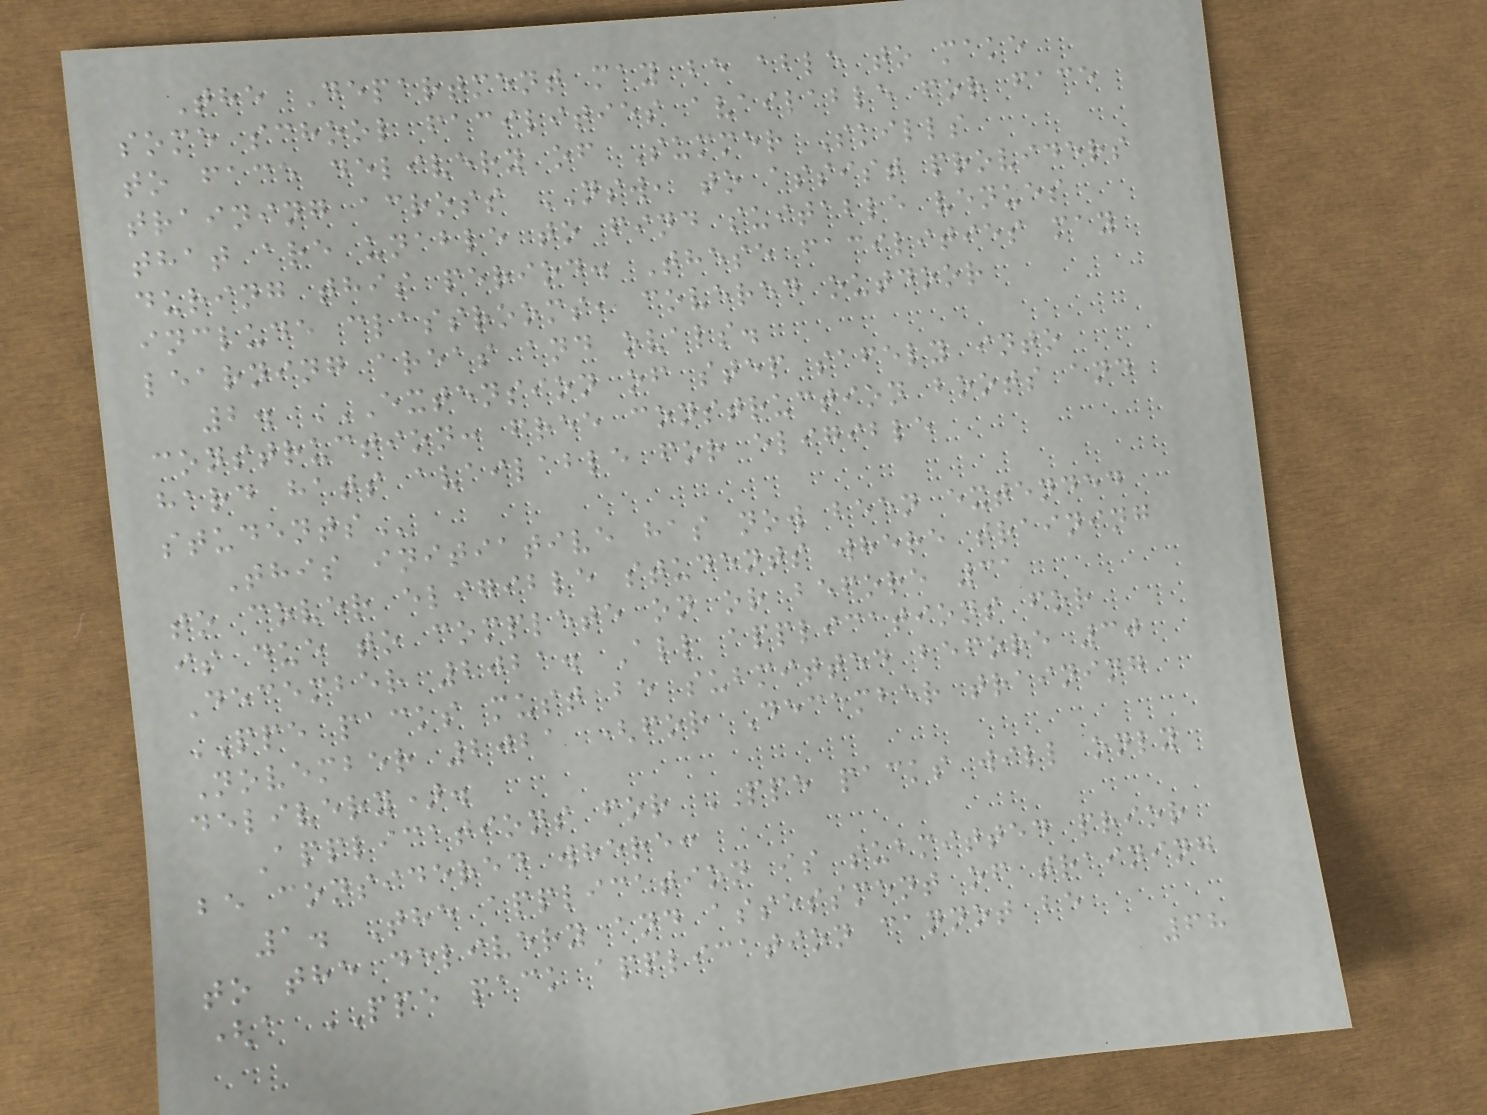The Department may be able to make
some school facilities available for face
to face delivery of Summer Skills
training across NSW, to assist providers
that are unable to find suitable venues
during this period. These facilities may
include classrooms, covered outdoor
learning areas and ovals.
2. EXTENSION OF STEP SAFELY INTO
CONSTRUCTION: FREE CONSTRUCTION BOOTS AND
HARD HATS AVAILABLE FOR ELIGIBLE
STUDENTS
This initiative has now been extended
to cover eligible students where training
is due to complete on or before 31
December 2021. All applications for
PPE packs must be submitted before 30
November 2021 (for December training
delivery).
Applications for PPE packs will only
be considered where:
1. The application is submitted prior
to the delivery and assessment of training
(a PPE pack application cannot be
68
